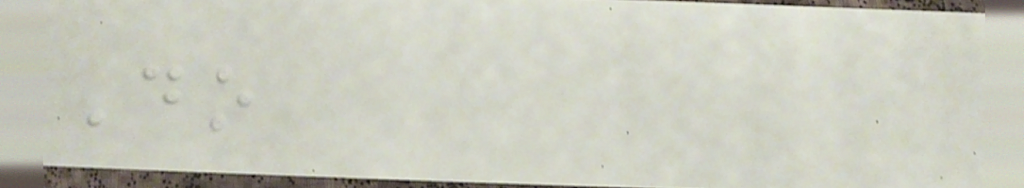Do
